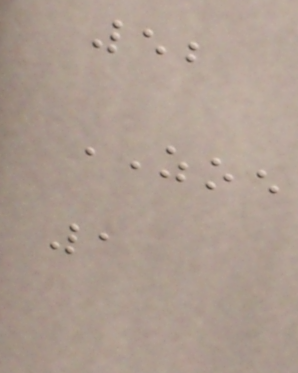52
ZOE
1
